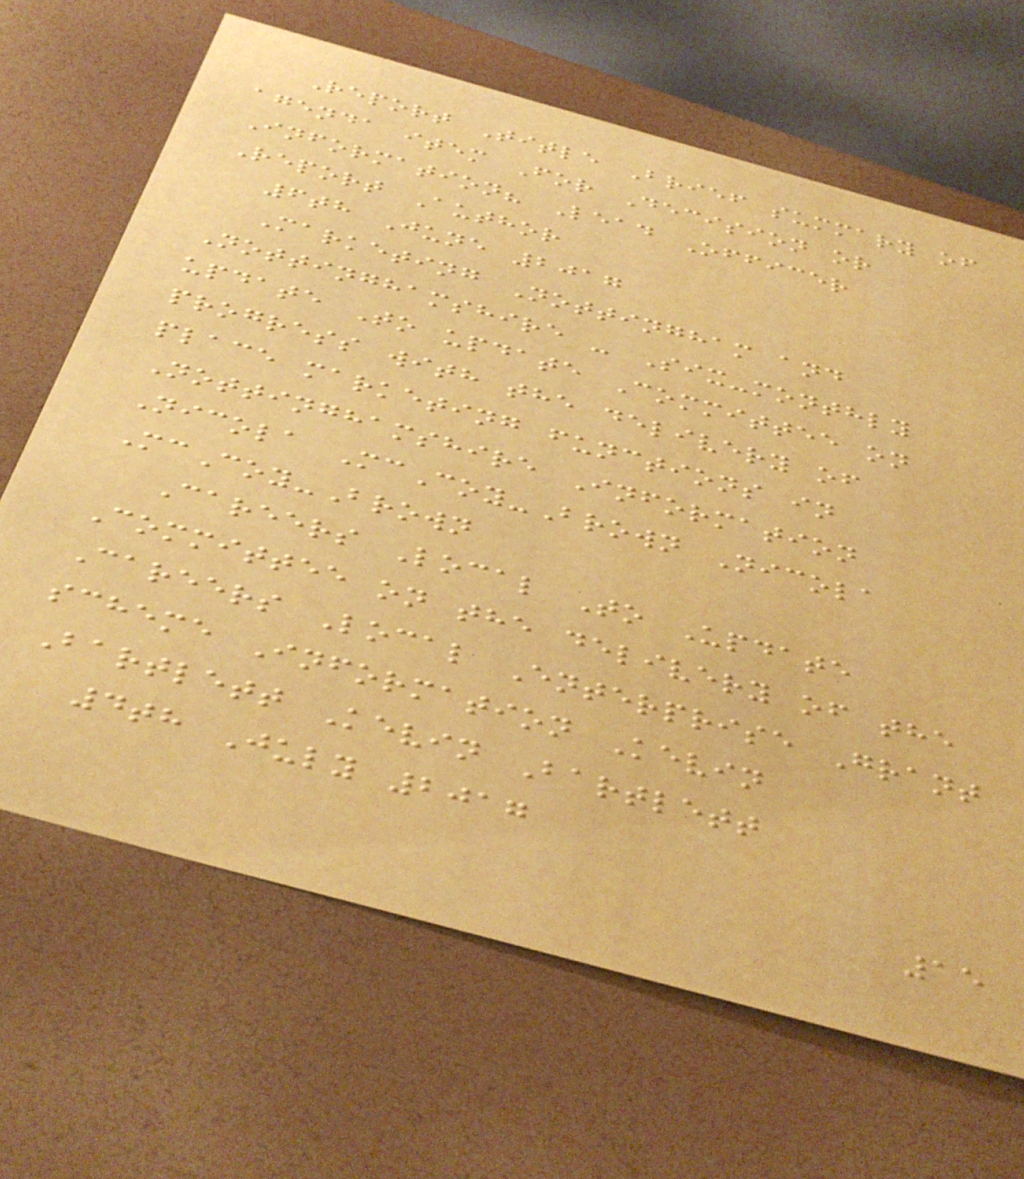Report Title Brief summary of
agenda item For Decision or
Information? Lead Officer
Report Author
6th June 2017
Marketing Nottingham and
Nottinghamshire - Six-monthly
update To update Committee on
progress with the delivery of
place marketing functions in
Nottinghamshire Information
Nicola McCoy-Brown Nicola
McCoy-Brown
Careers Local To Update
Committee on the delivery of the
Careers Local Enterprise Grant
scheme Information Kevin
Bartlett Kevin Bartlett
4th July 2017
15
